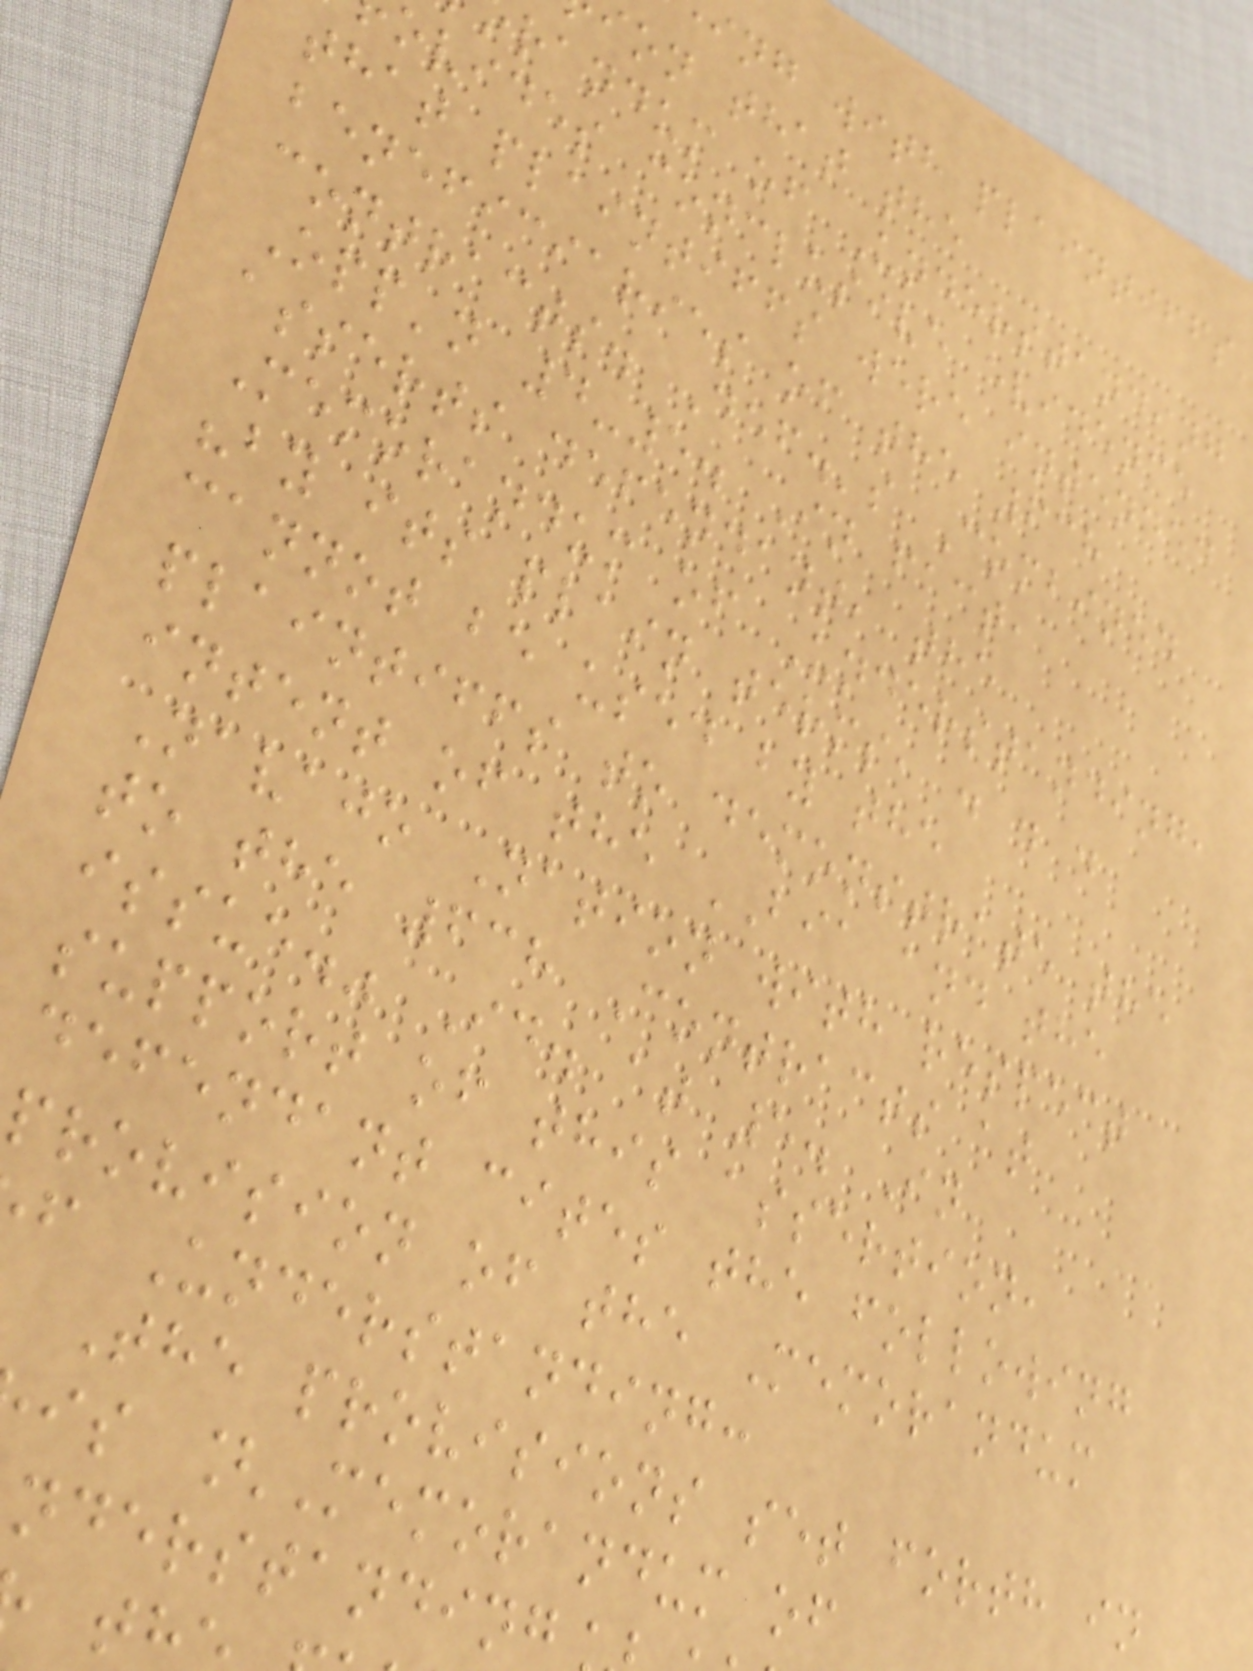ing with plaintiffs
on that the
randum of Understanding
ovides conclusive evidence
that plaintiffs were intended
beneficiaries of the 638
contracts. Def.'s Combined
Opp'n 4-5. In fact,
asserts defendant, the
Memorandum of Understanding,
"by its plain terms, . . .
cannot be used by the
plaintiffs to demonstrate the
intent of the BIA and the
Navajo Nation with respect
to the 638 Contracts at
issue." Id. at 5. In
support of this assertion,
defendant cites the following
provision of the Memorandum
f Understanding:
The provisions set forth in
is [Memorandum of
